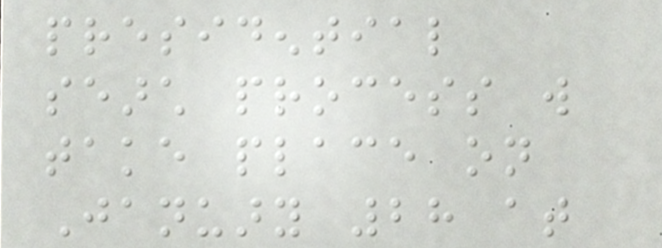presidential
search process will
take place on
January 28 at
